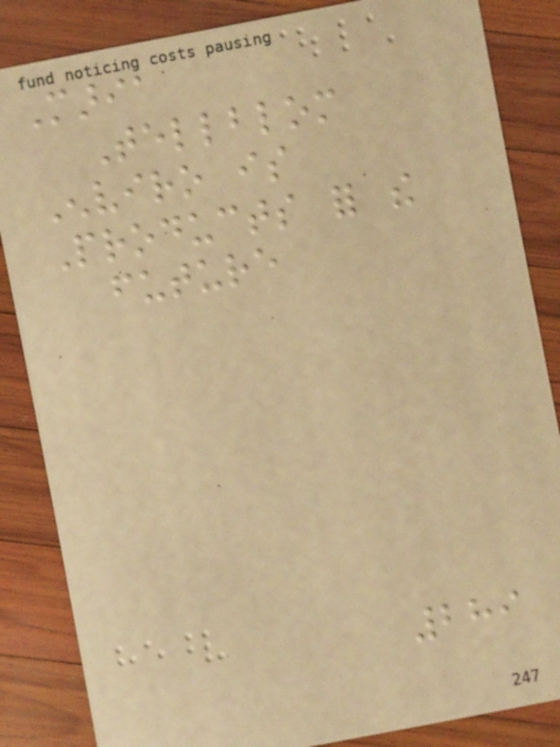Maria
Tellblom
Enviro is
Products for the
future
289
